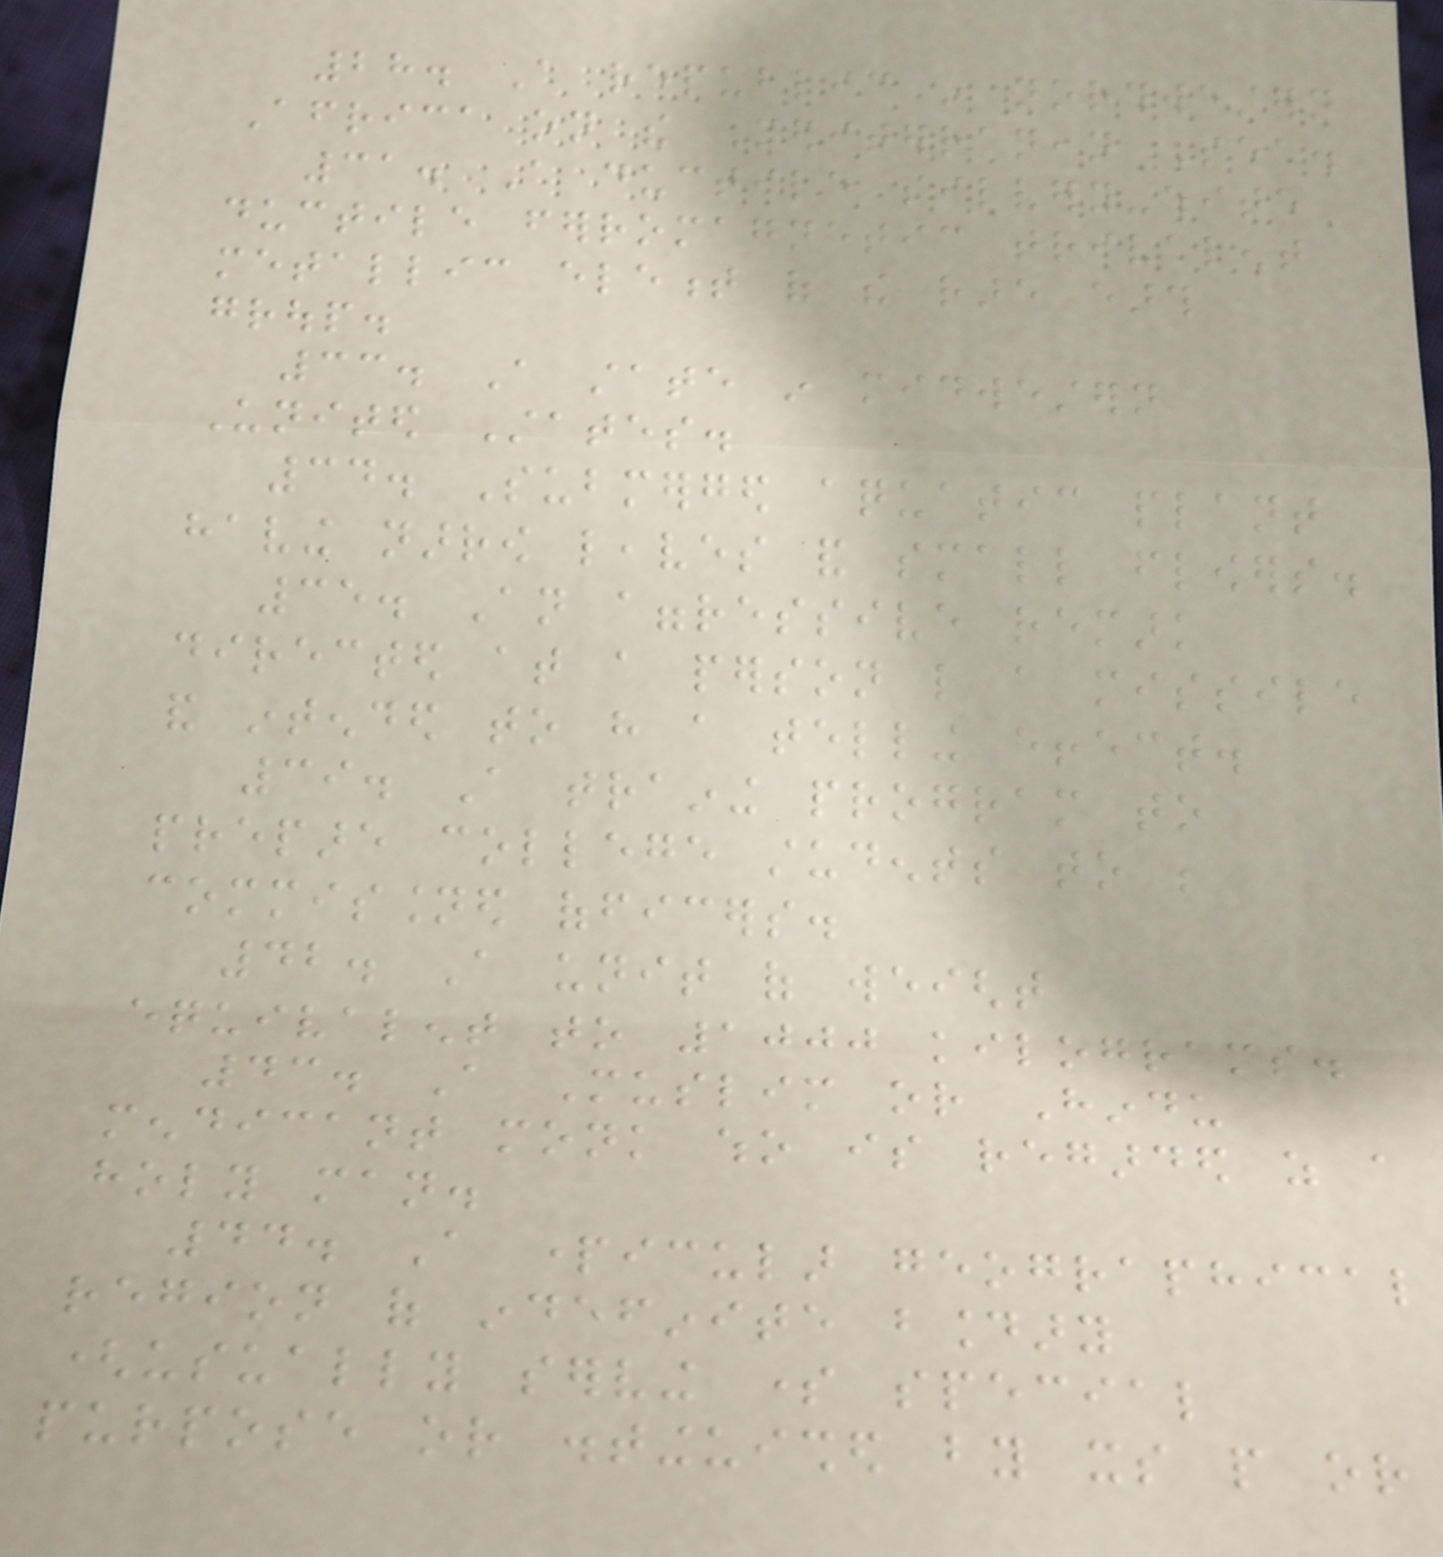28. A republic in northwestern
Africa on the Mediterranean Sea.
31. A ductile silvery-white
ductile ferromagnetic trivalent
metallic element of the rare earth
group.
33. A state in midwestern
United States.
34. Submerged aquatic plant
having narrow leaves and small flowers.
35. An aggressive remark
directed at a person like a missile
and intended to have a telling effect.
39. A training program to
prepare college students to be
commissioned officers.
42. A unit of weight
equivalent to 1000 kilograms.
43. A Muslim or Hindu
mendicant monk who is regarded as a
holy man.
44. A particular geographical
region of indefinite boundary
(usually serving some special
purpose or distinguished by its people or
